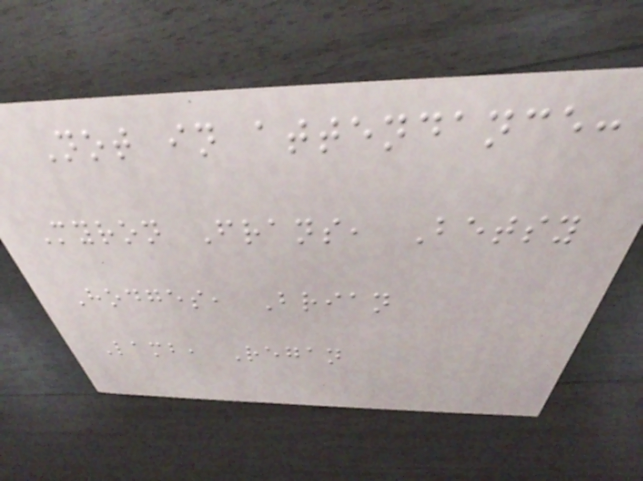Not in attendance:
Myron Frans, Betsy
Hodges, Brian
Lamb, Regan
